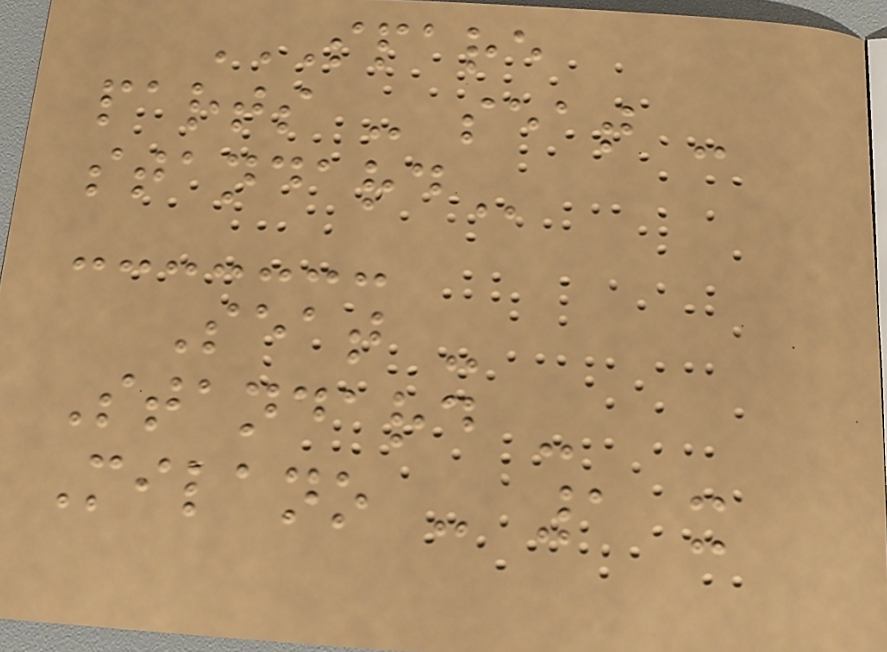SPARE
PARTS - SEAT -
STANDARD
Seat -
Standard -
Milano - 1 x
